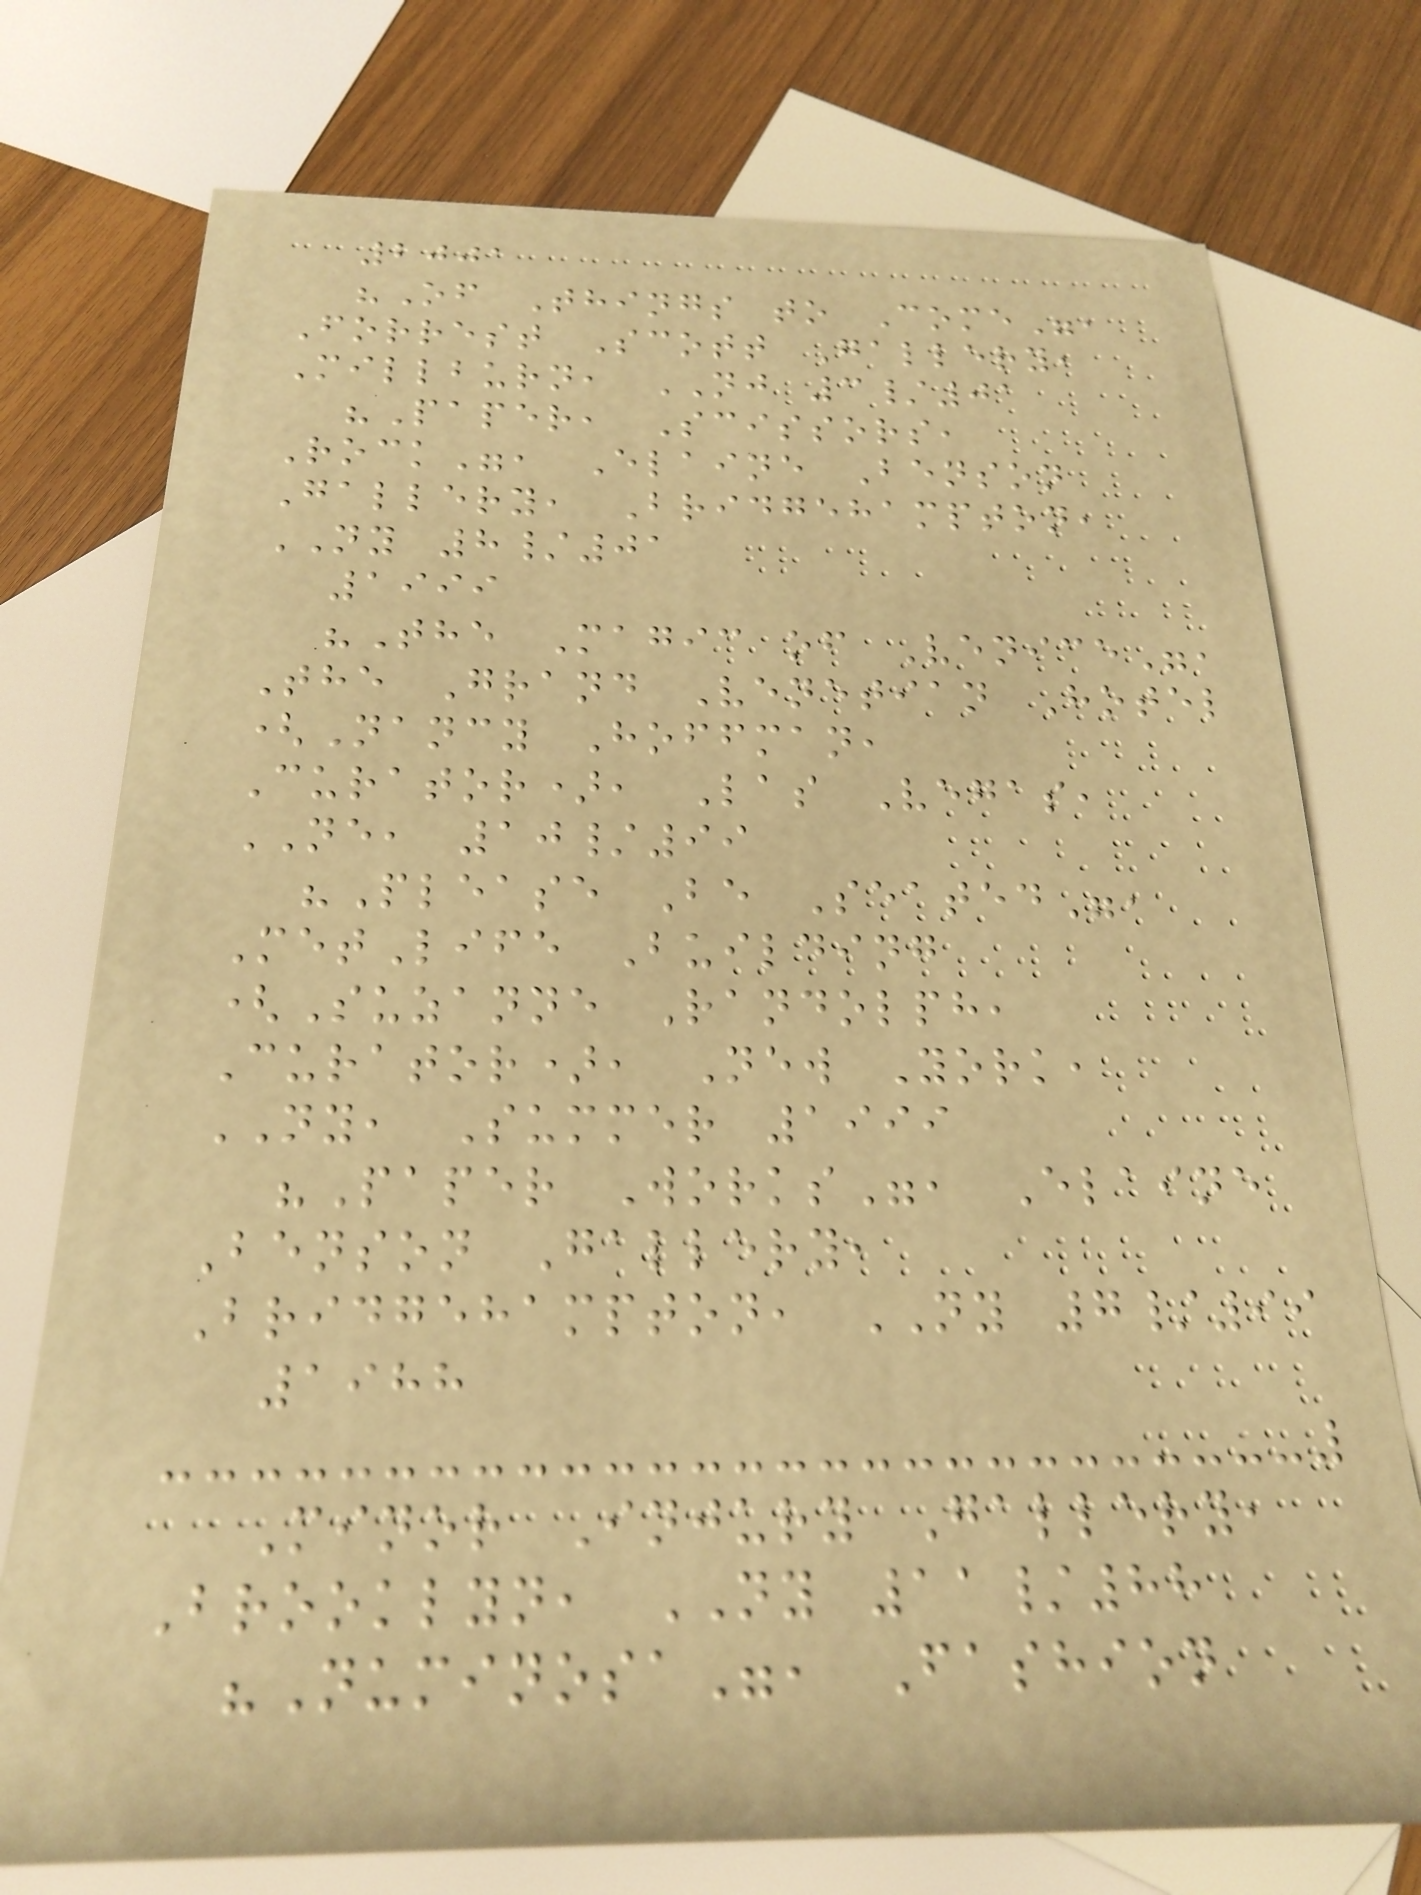2001
"Of Things to Come",
Forrest Scott Gallery,
Millburn, NJ 3/01
"Paper, Scissors,
Rock", Elaine Benson
Gallery, Bridgehampton,
NY 8/01
1999
"The Magic of Venice",
The Grand Venetian Hotel
(Nancy Hoffman,
Curator), Las Vegas,
NE, 10/99
"Please Be Seated",
MetLife Building
(Suzanne Randolph,
Curator), New York,
NY, Summer 1999
"Paper Works", Elaine
Benson Gallery,
Bridgehampton, NY 7/99
1988
Minor Injury Gallery,
Brooklyn, NY 11/88
"Numinosa", Fashion
